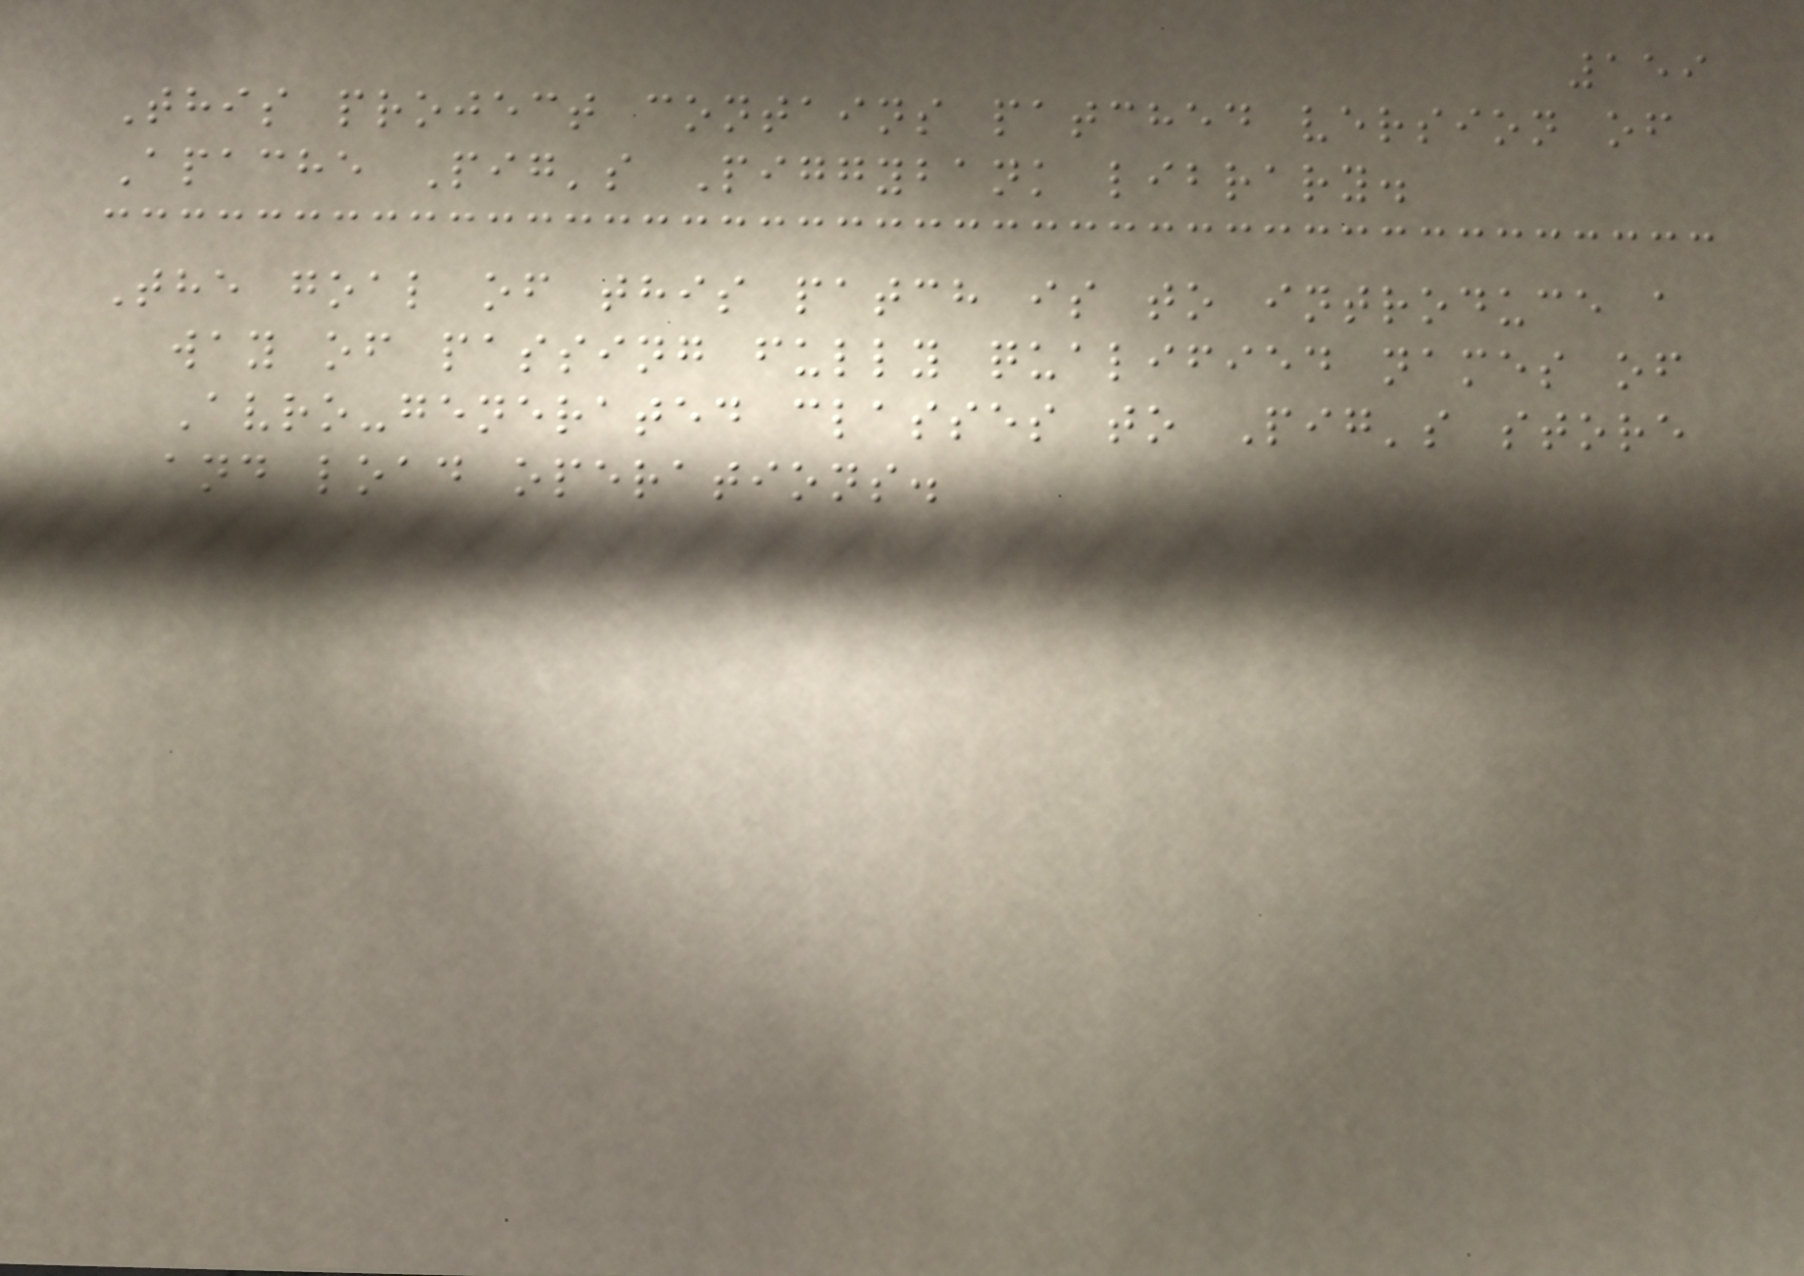159
This project contains patched version of
Apache Pig's Piggybank library.
The goal of this patch is to introduce a
way of passing fully qualified names of
Avro-generated classes to Pig's store
and load operations.
